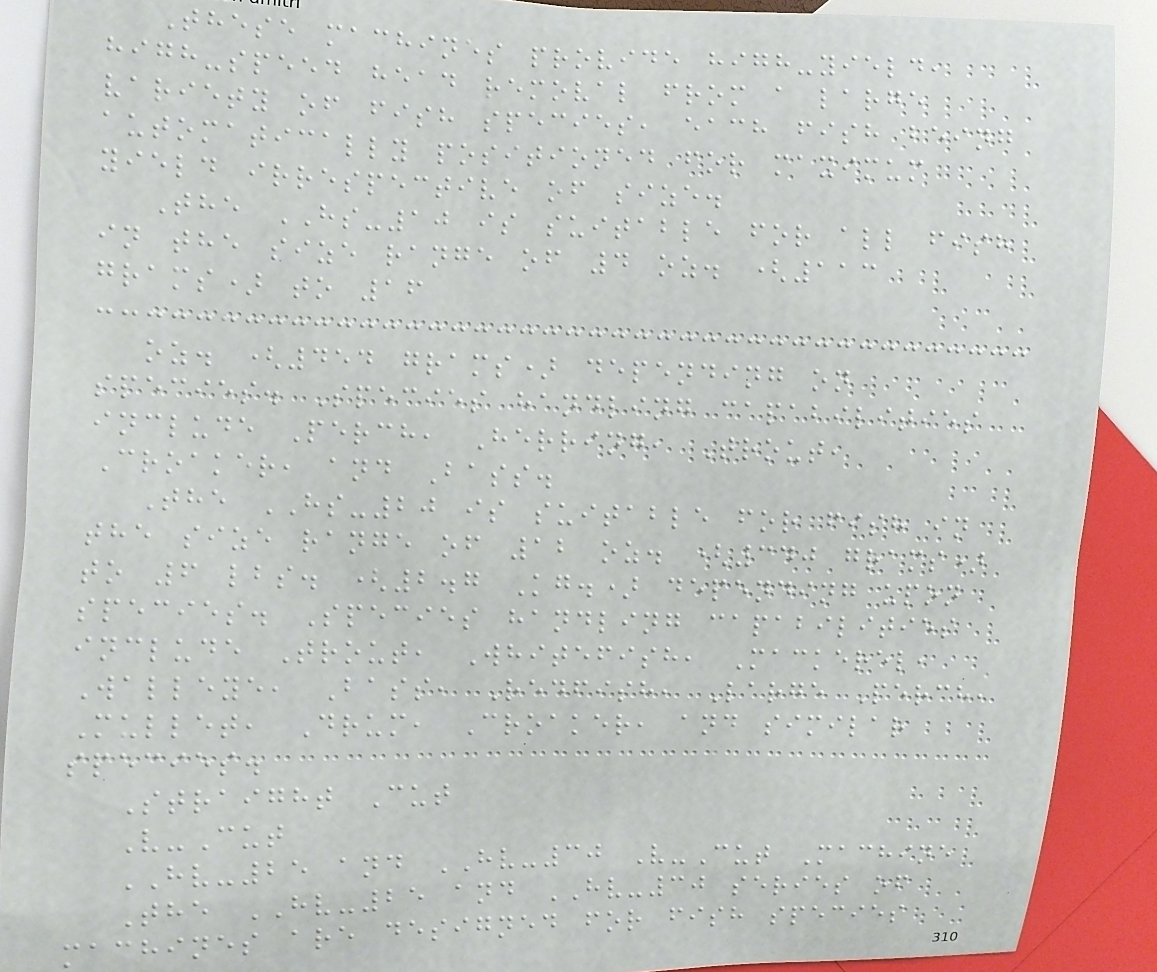These machines provide high-yield,
high-speed head removal from a large
variety of fish species, each fish being
automatically positioned for maximum
yield irrespective of size.
The HS-10 is suitable for all fish
in the size range of 4 oz. (113
grams) to 16
oz. (454 grams) depending on
species. Species handling capabilities
include Perch, Herring, Trout,
Croaker, and Bass.
The HS-20 is suitable for fish in
the size range of 12 oz. (340 grams)
to 6 lbs. (2.7 Kg.) depending upon
species. Species handling capabilities
include Trout, Whitefish, Mackerel,
Walleye, Bass, Redfish, Large Perch,
Mullet, Drum, Croaker, and similar
species.
Straight Cut
V-Cut
HV-25 and HV-30 V-Cut Machine
The HV-25 and HV-30 series of
machines are designed for fish species
